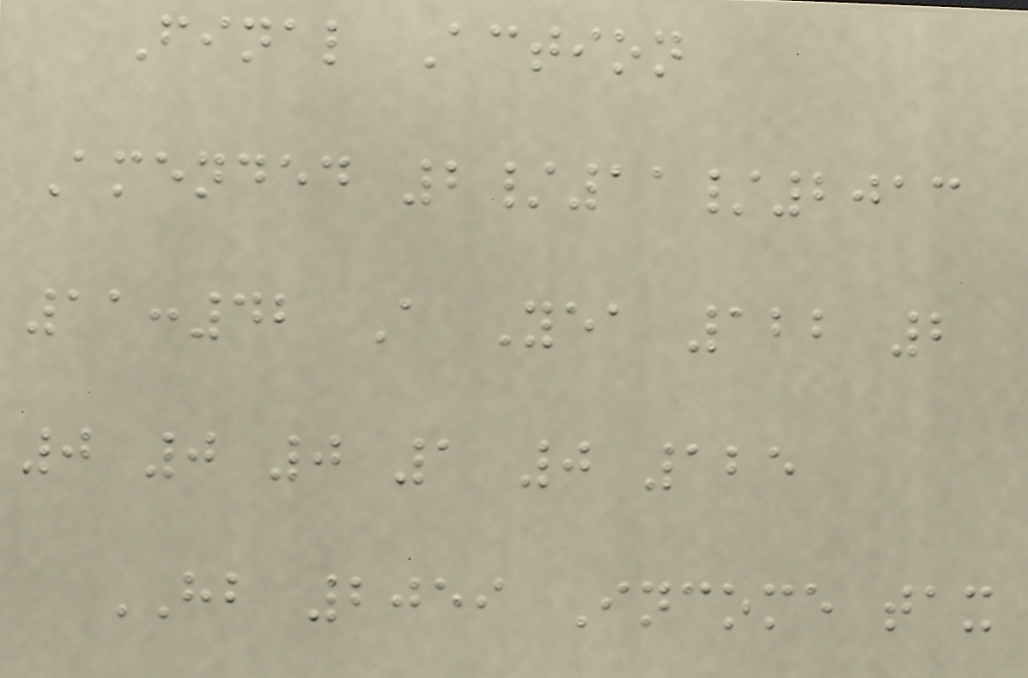Final Action
Amended 2/11/2013
11:42 A Yea 122 2
0 0 0 1 0 125
HB 2059 Income tax
